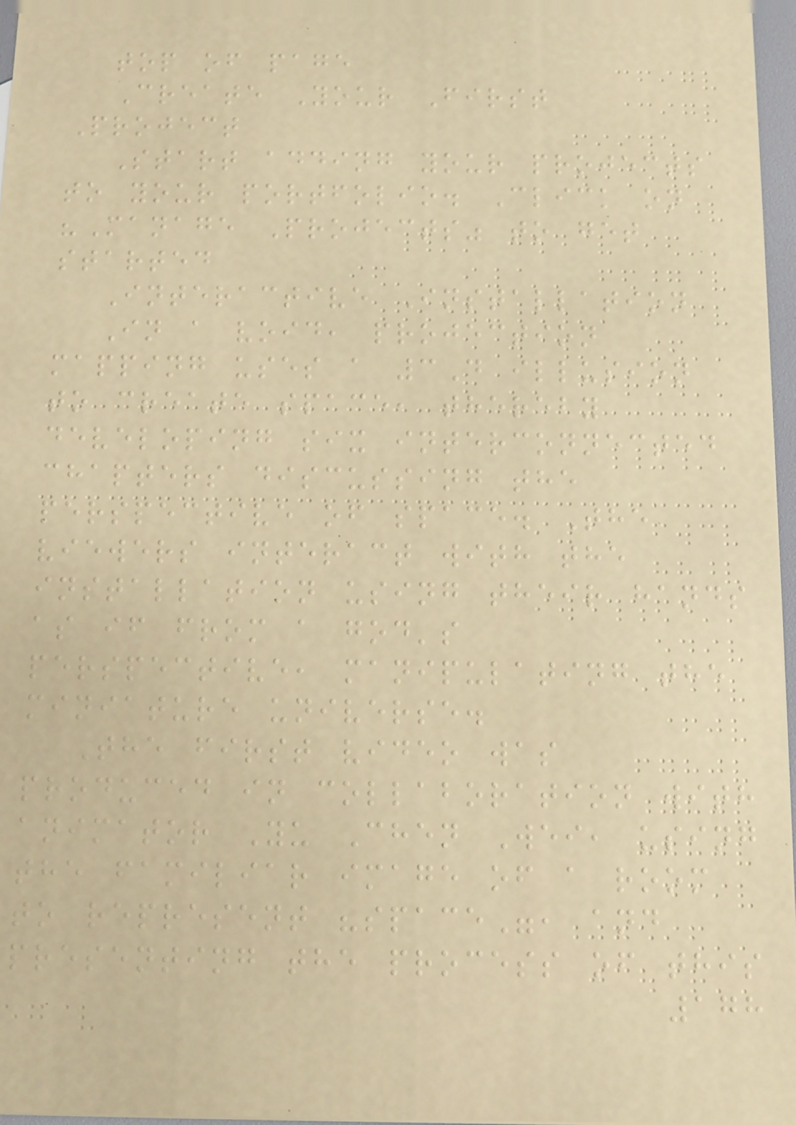top of page
Create Your First
Project
Start adding your projects
to your portfolio. Click on
"Manage Projects" to get
started
Interactive Installation
In a void, projection
mapping uses a 3D illusion
to create space, thereby
developing six interconnected
chapters discussing the
perspective of space. The
viewers interact with the
installation using their hands
as if from a god's
perspective, manipulating the
miniature universe.
The first video was
produced in collaboration with
animator Yu Chen Wei, using
the familiar image of a room
to represent "space", and
presenting the process of this
178
